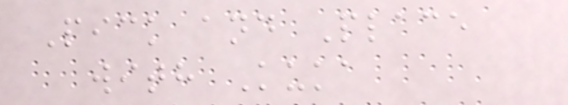Pick and Place
with Kuka
